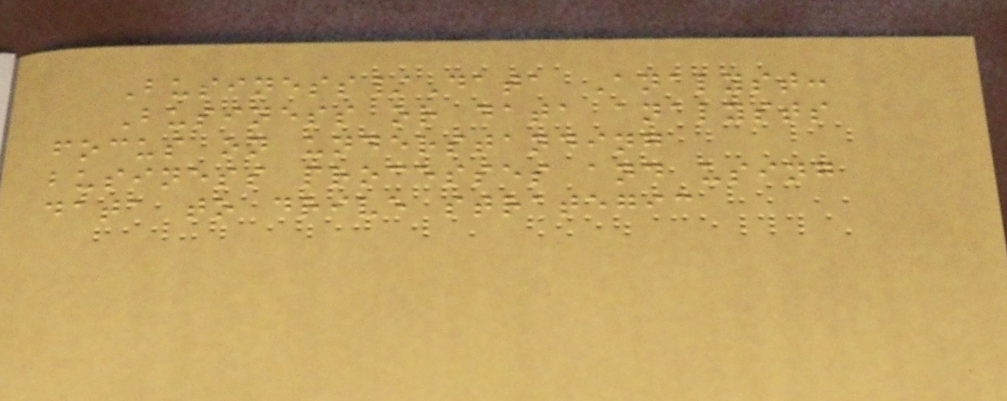Business/Data Analyst:
Business or data analysts
focus on understanding
business processes and using
data to drive strategic
